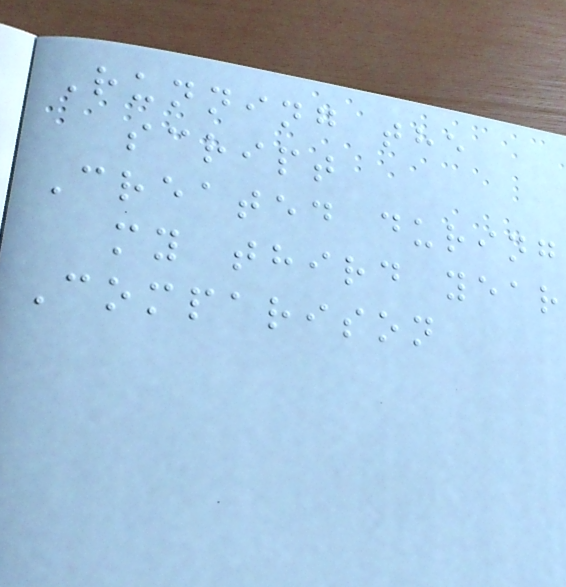Running the
script
Created during
my third year
Comparison
